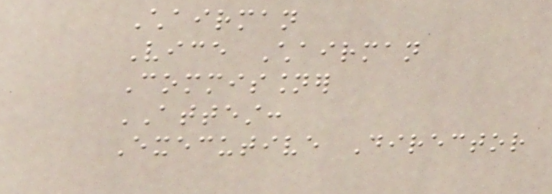Chairman
Vice Chairman
Commissioner
ATTEST:
Executive Director
